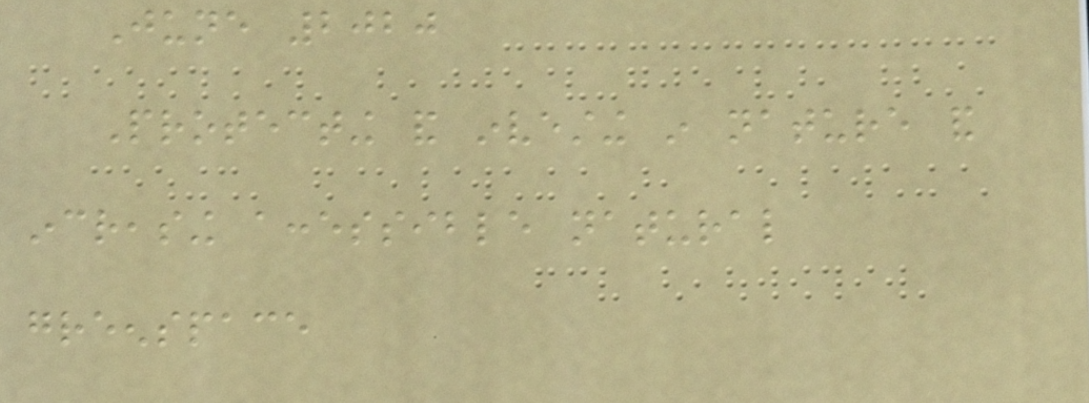June 2020
Protecting and investing in nature and
increasing accessible natural
greenspace
